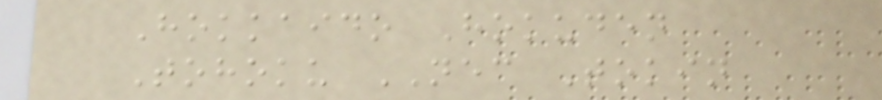Hokkaido Hokuden
Tohoku NEC Tokin
